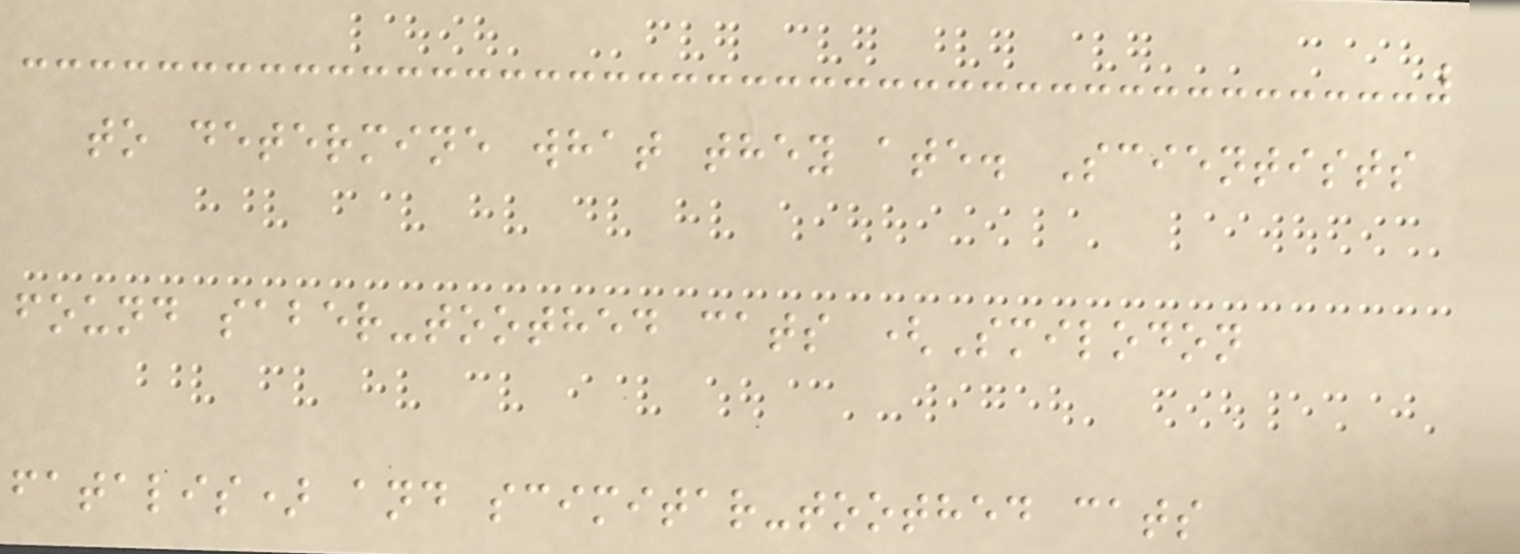to determine what they ate. Scientists
found saber-toothed cats (Smilodon
fatalis) and scimitar-toothed cats
